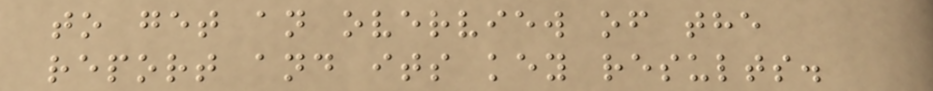to get an overview of the
report and its key results.
